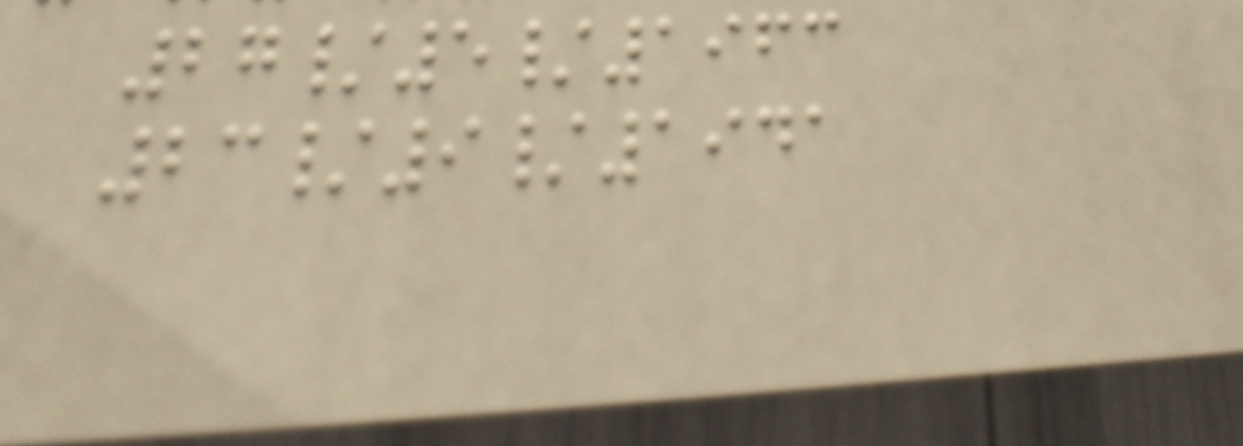27/5/1963
23/9/1941
